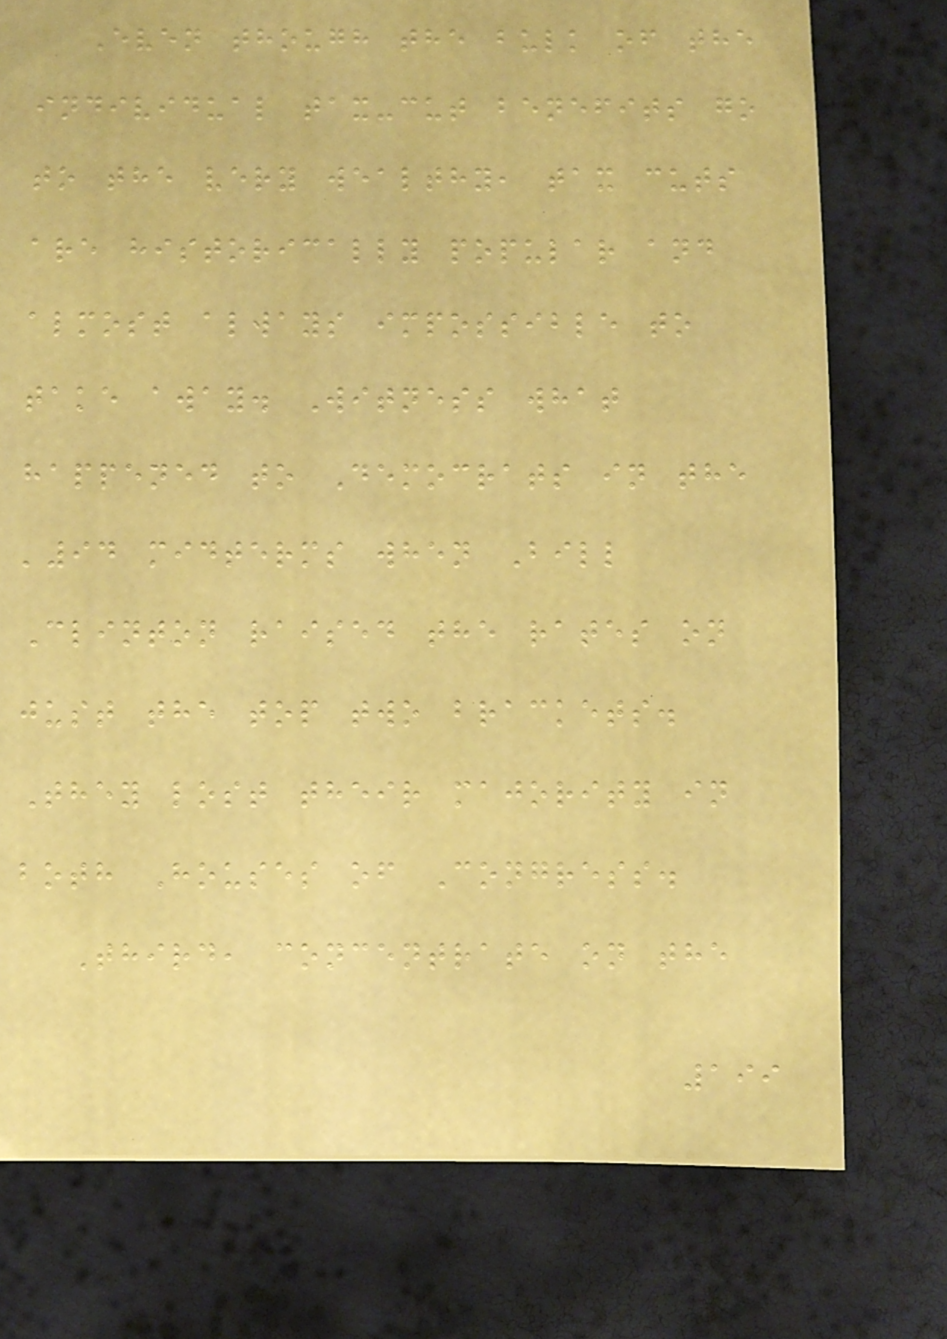Even though the bulk of the
individual tax-cut benefits go
to the very wealthy, tax cuts
are historically popular and
almost always impossible to
take away. Witness what
happened to Democrats in the
'94 midterms when Bill
Clinton raised the rates on
just the top two brackets.
They lost their majority in
both Houses of Congress.
Third, concentrate on the
199
